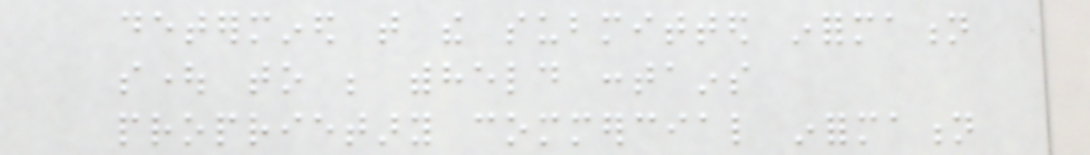determined that the submitted information
sought to be withheld contains
proprietary commercial information
